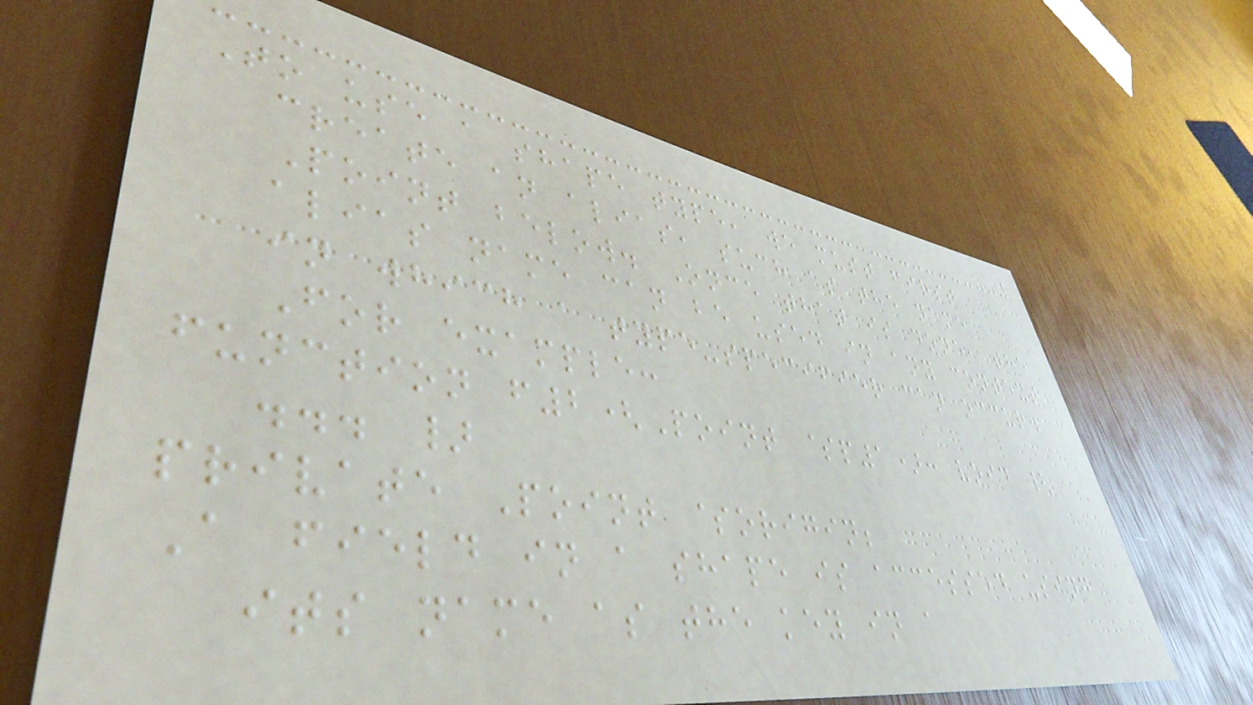To use a shape type, we must first
create an alias, such as the name
Point below. Once that is done, the
alias name can be used in any context
in which a type-specifier can occur.
For example:
function f2(Point $p1): void {
... }
private Point $origin;
A field in a shape is accessed using
its name as the key in a
